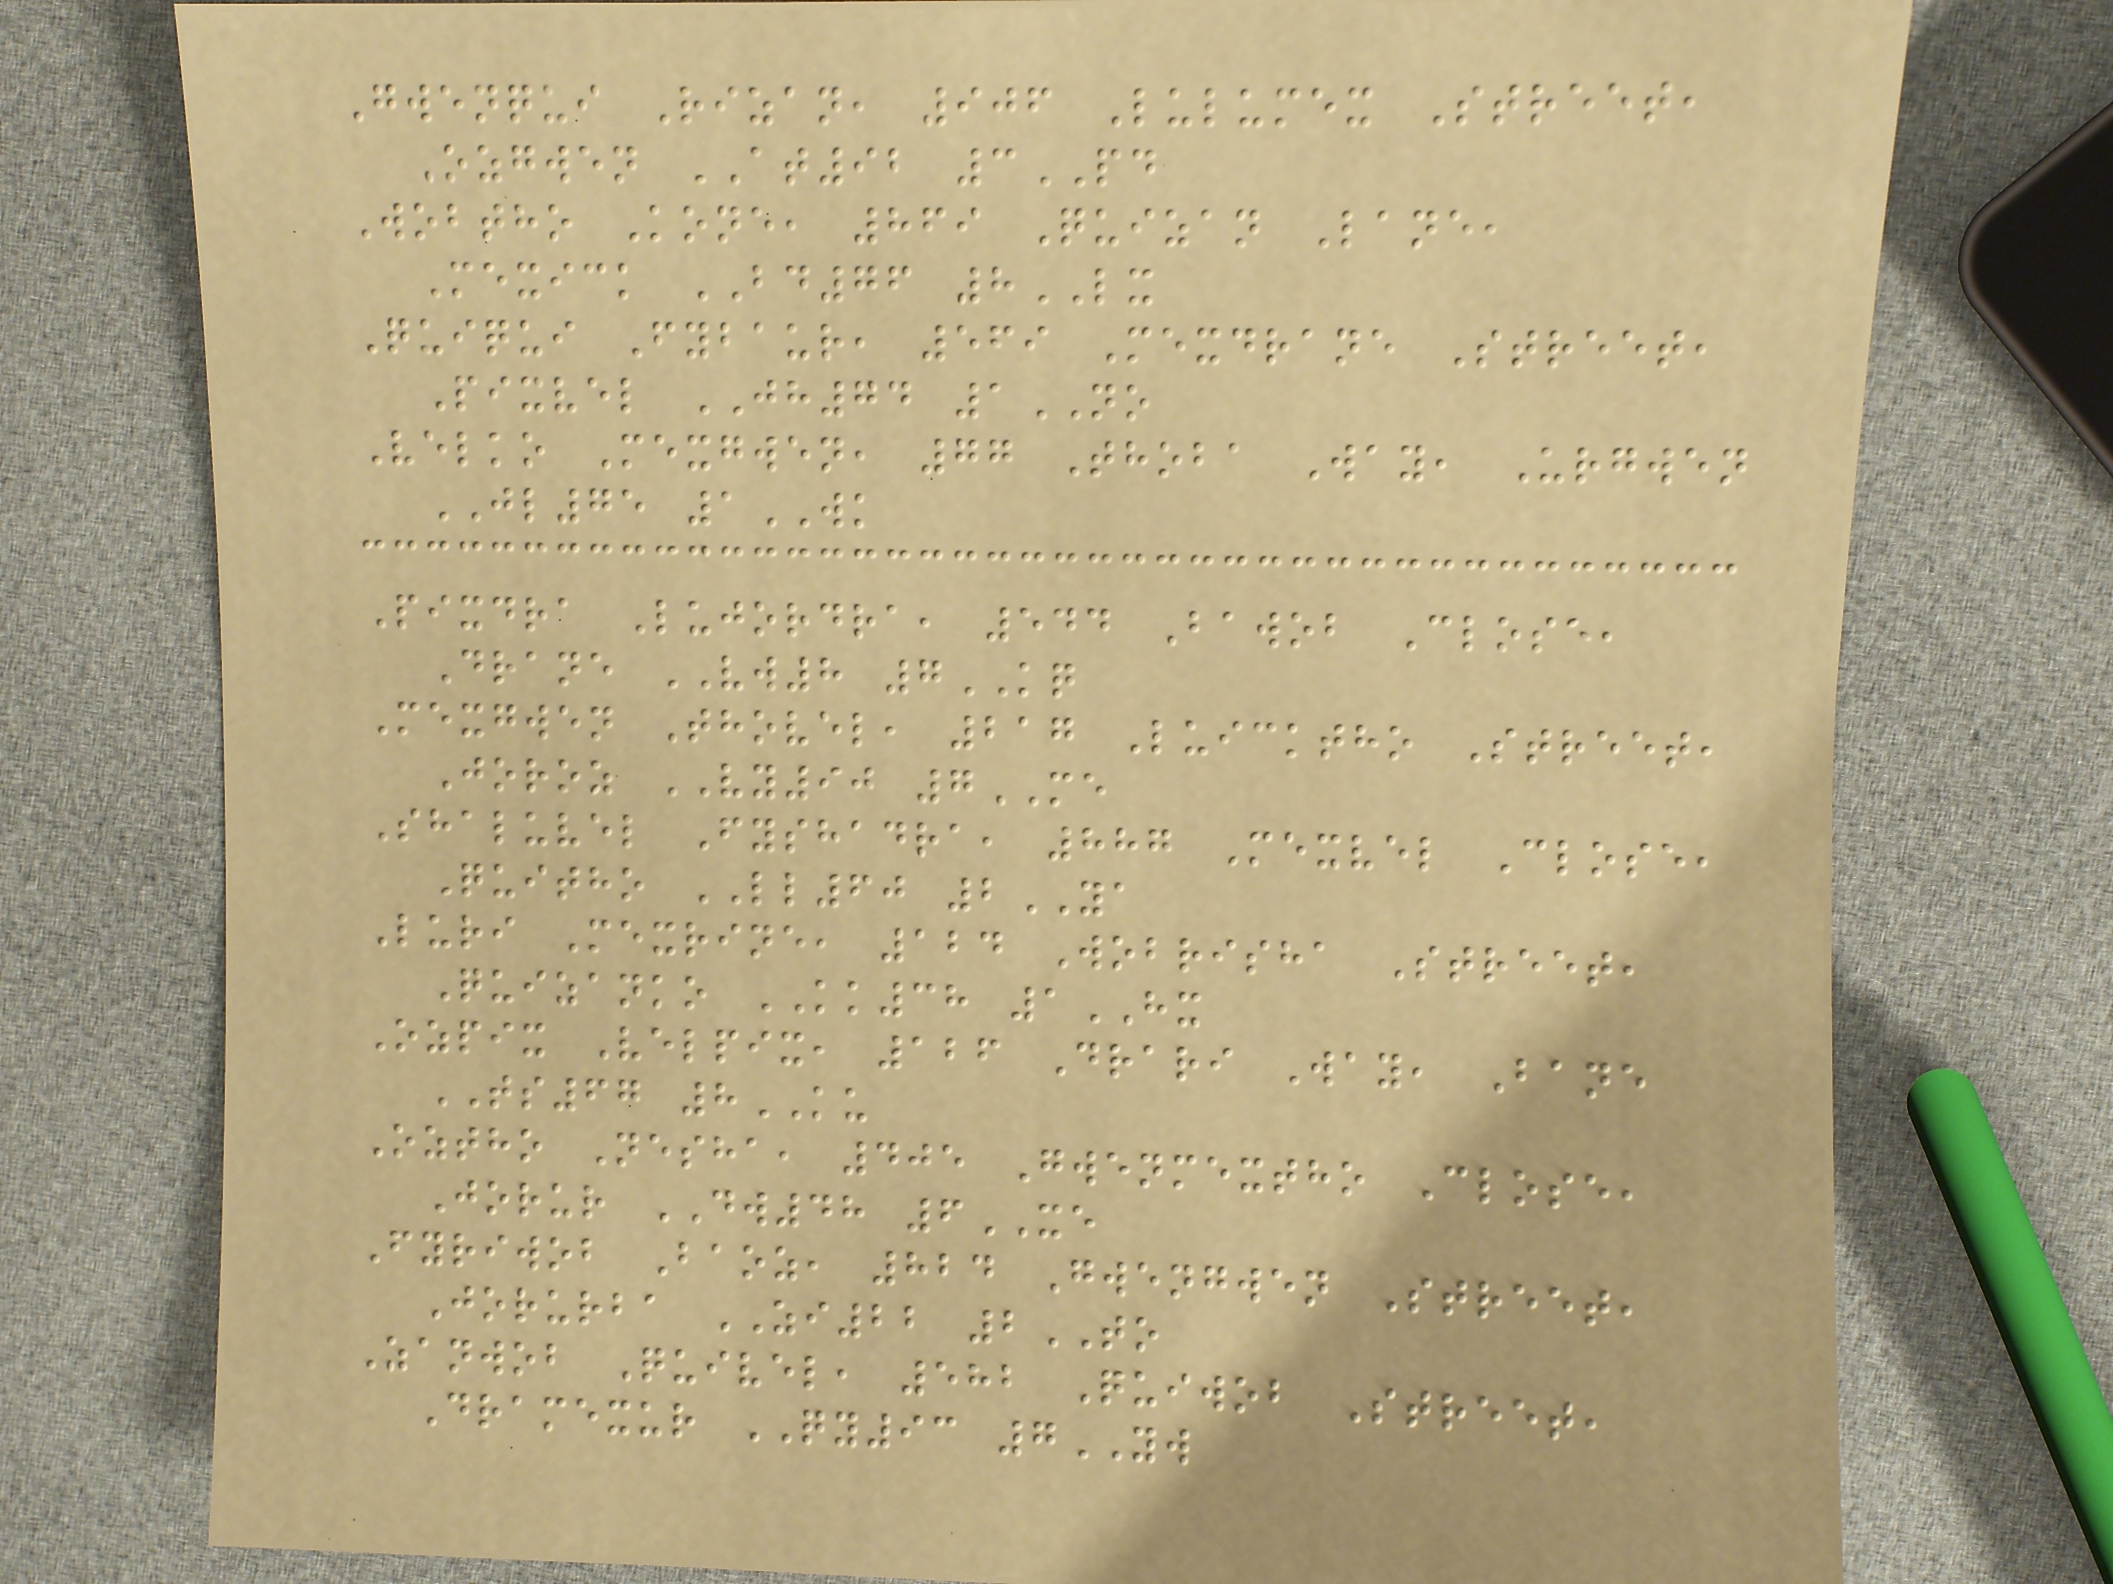Gwenqui Rizan, 906 Lulumex Street,
Ozgwen AT92 3PD
Wobtho Kone, 869 Quizan Lane,
Mexick BD76 8LX
Quiqui Fybaur, 569 Mexdrane Street,
Pixvel JH74 1NO
Velko Mexgwen, 77 Thoba Way, Urgwen
JL75 1WK
Pixdra Lujordra, 544 Bawob Close,
Drane VW8 7KQ
Mexgwen Thovel, 217 Luicktho Street,
Joroz VY90 7ME
Shaluvel Fyshadra, 887 Mexvel Close,
Quitho LL60 2YA
Luri Mexrine, 124 Wobrisha Street,
Quizanko KK38 1HX
Ozpix Velpix, 126 Drari Way, Bane
TS67 8KU
Oztho Nesha, 405 Gwenmextho Close,
Jorur DW48 6XE
Fyriwob Baoz, 824 Gwengwen Street,
Jorurba ZI22 2TO
Zanwob Quivel, 582 Quiwob Street,
Dramexur QY93 7YW
